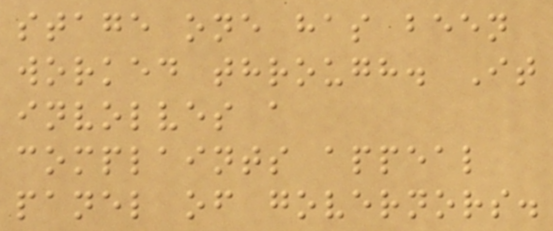stage one has been
worked through. It
involves a
complaints appeal
panel of governors.
